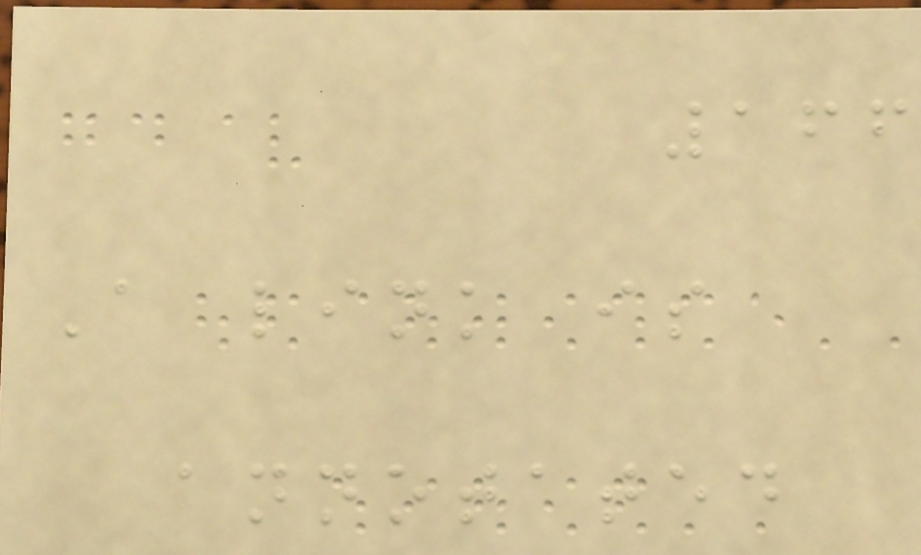166
A link is
annotated
